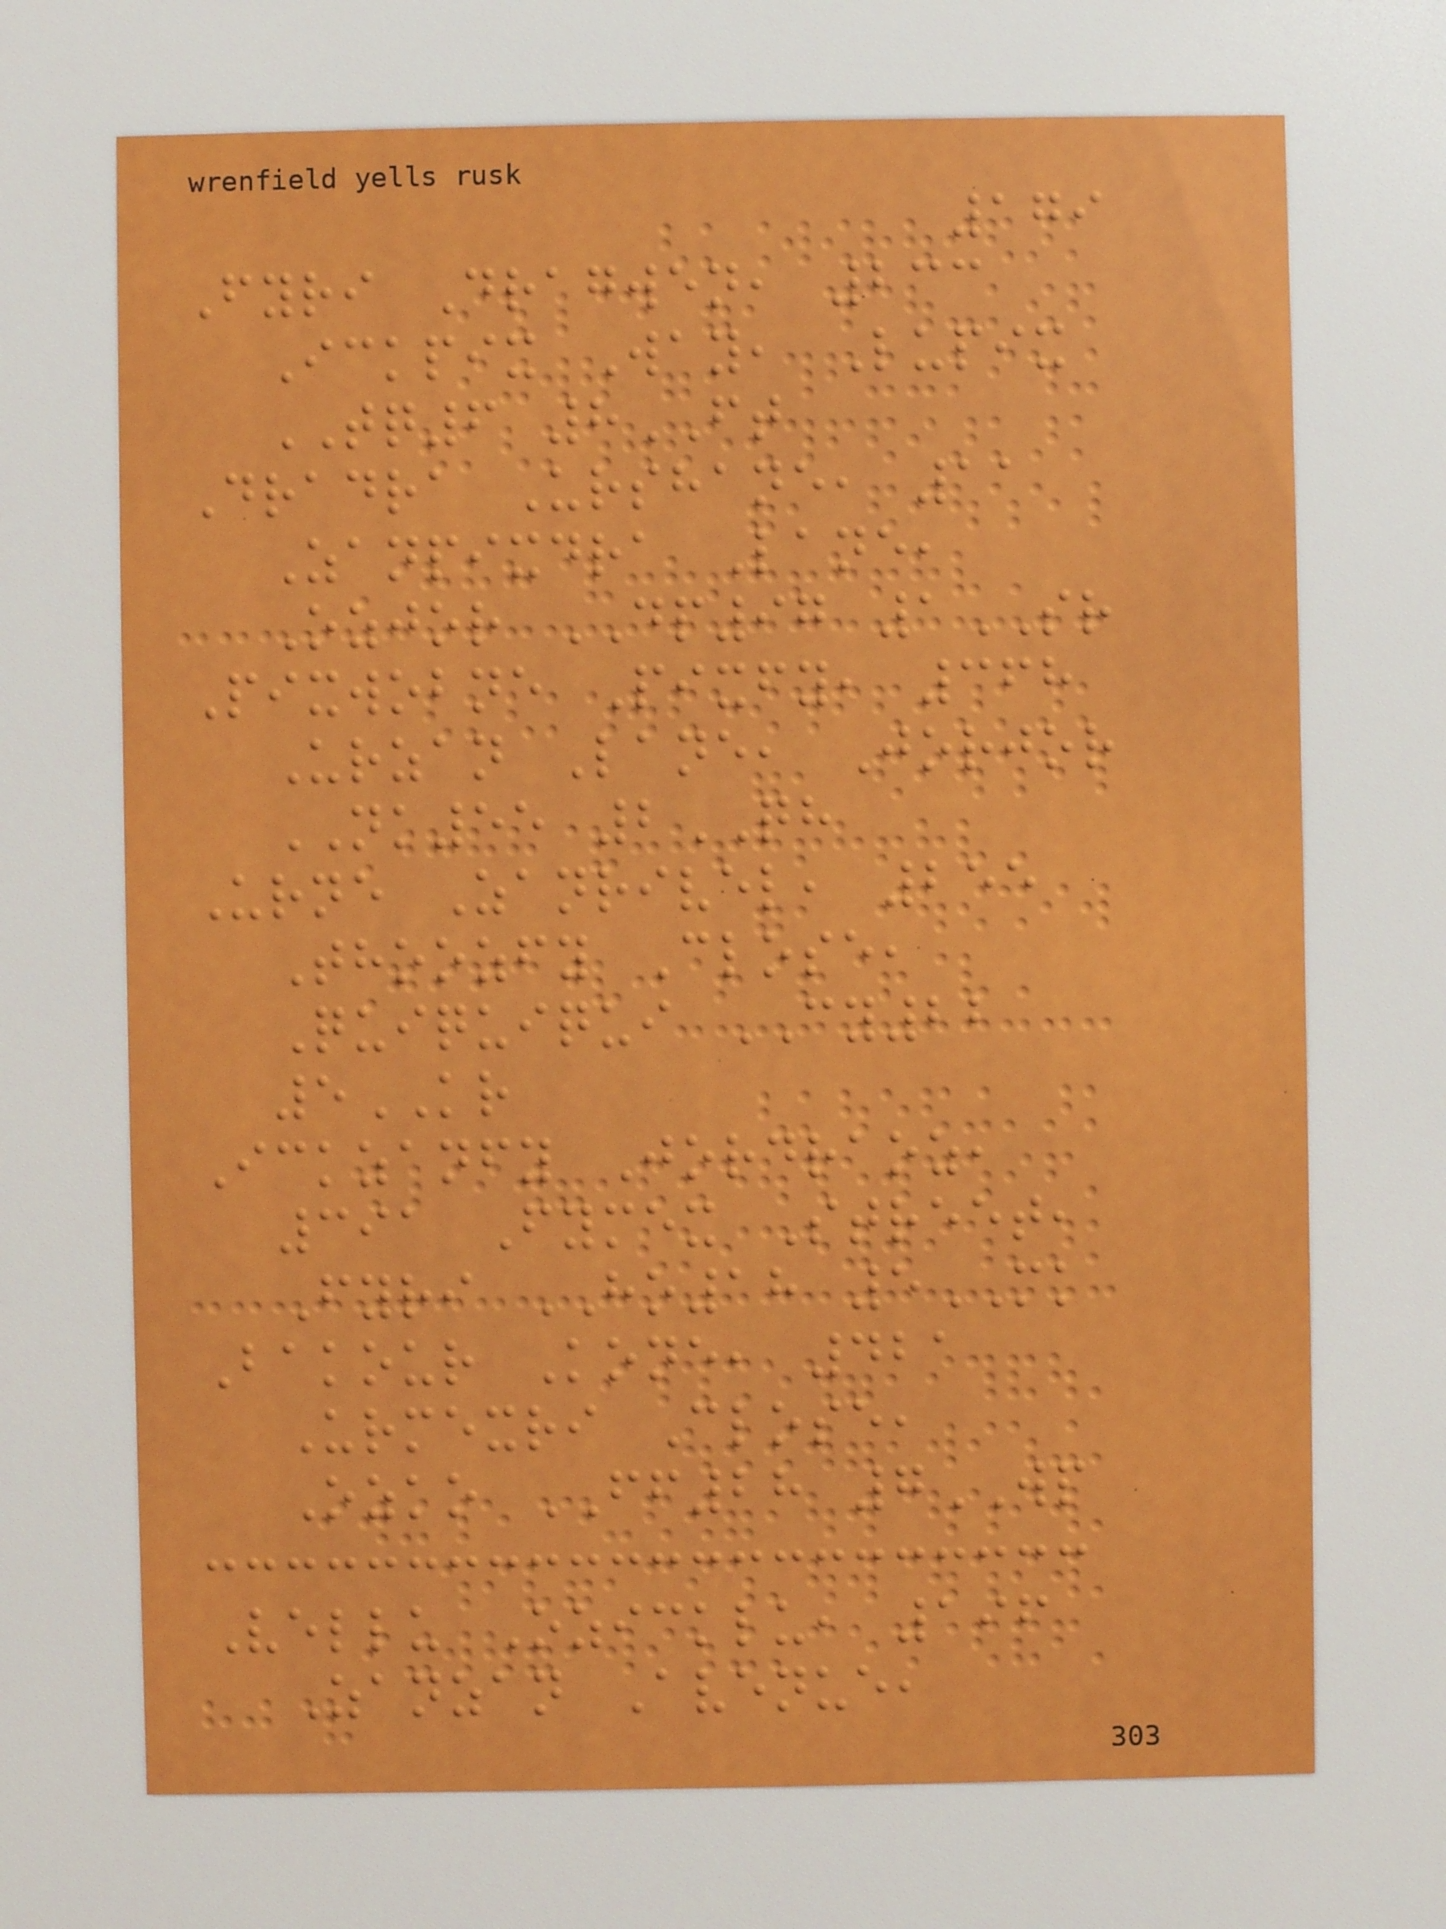179
Fyri Dragwen, 233
Ickpix Way, Lupix
TQ6 8FT
Dradra Urshane, 11
Zanpixdra Lane,
Ozjor DP97 1SR
Pixwobne Pixfy, 368
Urzan Lane, Jorjor
NK55 2QH
Urne Zanrivel, 255
Thoozfy Close,
Quiquiqui CY22
5KR
Ickzanfy Jordraoz,
391 Fymex Street,
Fyri HO18 5MK
Bakour Kone, 421
Urmexri Close,
Ozko FF28 7WP
Vellu Ozicklu, 196
Zanzan Avenue,
